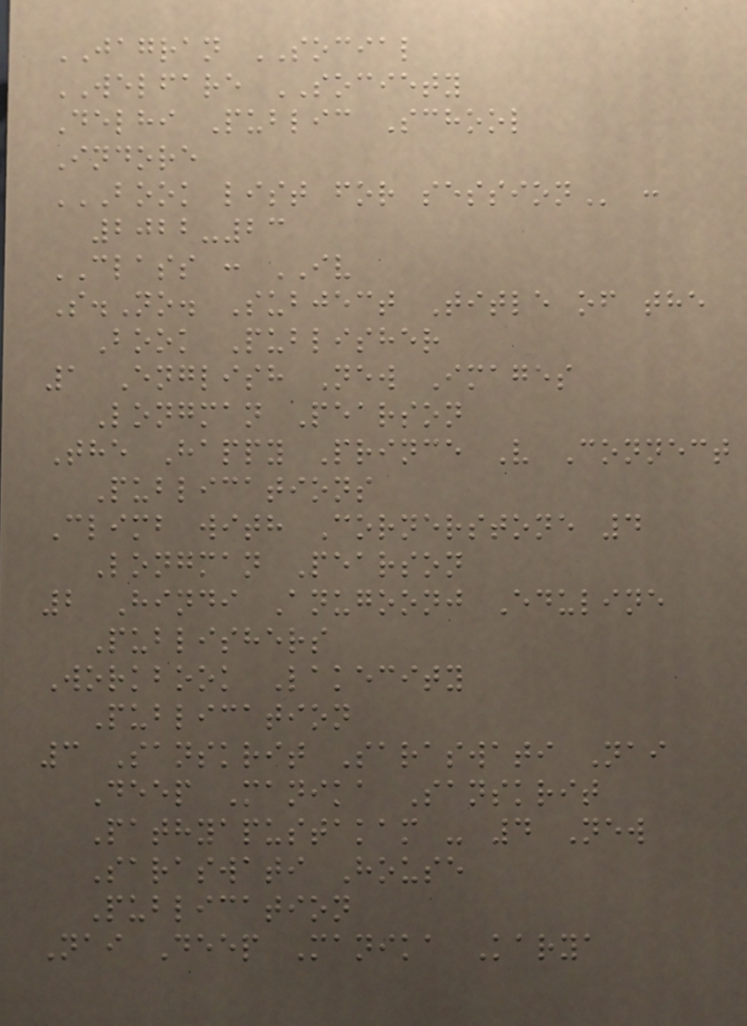JAGRAN SOCIAL
WELFARE SOCIETY
Delhi Public School
Indore
BOOK LIST FOR SESSION :
2022-23
CLASS : IV
S.No. Subject Title of the
Book Publisher
1 English New Images
Longman Pearson
The Happy Prince V Connect
Publications
Climb with Cornerstone 4
Longman Pearson
2 Hindi Anugoonj Eduline
Publishers
Workbook Lakecity
Publication
3 Sanskrit Saraswati Nai
Deep Manika Sanskrit
Pathyapustakam - 4 New
Saraswati House
Publication
Nai Deep Manika Karya
